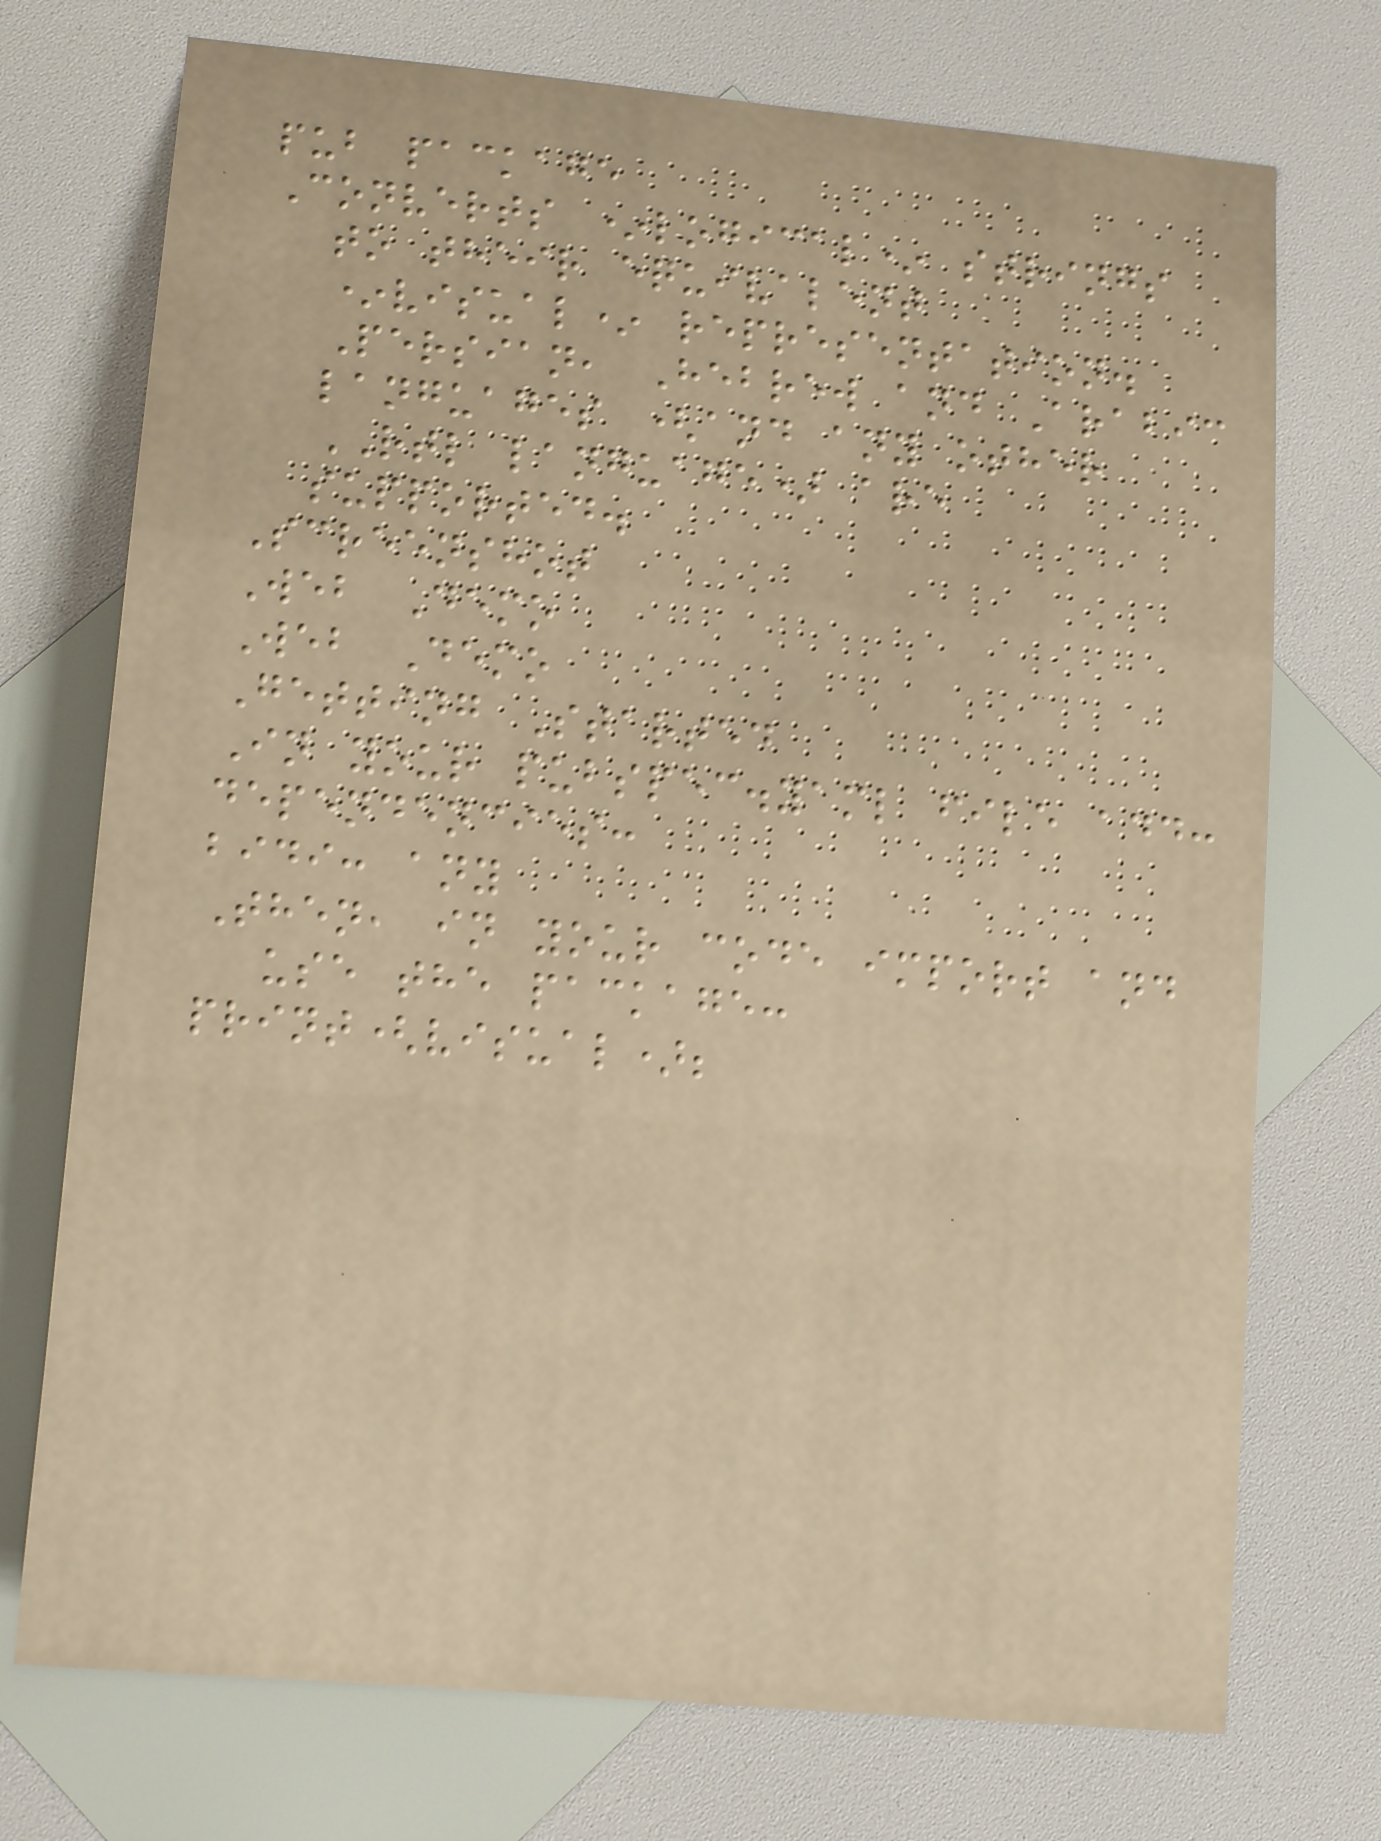pub package
Converts *logical* strings
to their equivalent
*visual* representation.
Persian, Hebrew and Arabic
languages (and any other
RTL language) are
supported.
Screenshot
Web Demo
Web Demo
Getting Started
In your pubspec.yaml file add:
dependencies:
bidi: any
Then, in your code import and
use the package:
print(visual);
